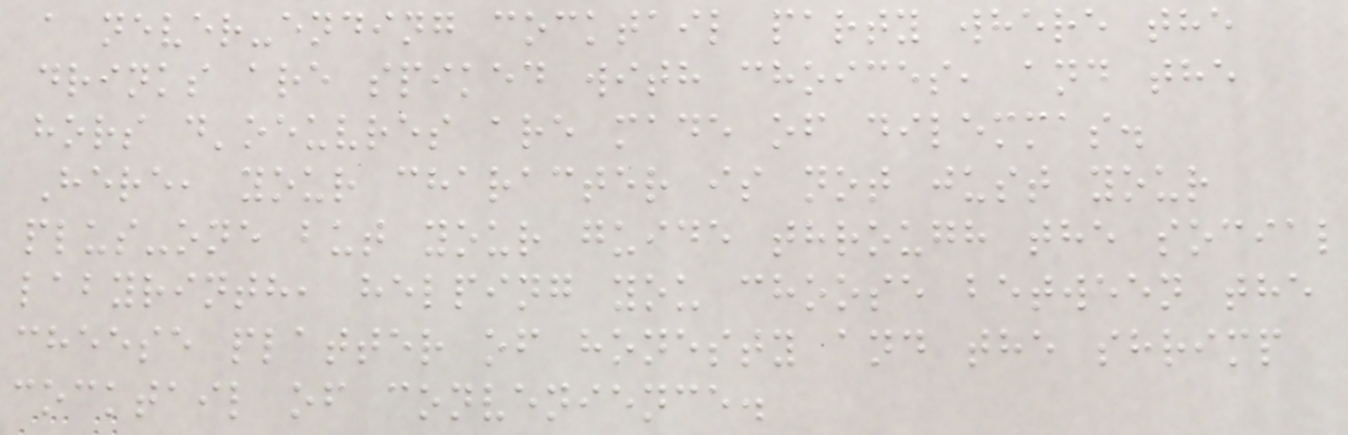a never-ending cocktail party where the
drinks are spiked with choices, and the
hors d'oeuvres are made of dilemmas.
Here, your character is not just your
plus-one but your guide through the social
labyrinth, helping you choose between the
cheese platter of honesty and the shrimp
cocktail of convenience.
